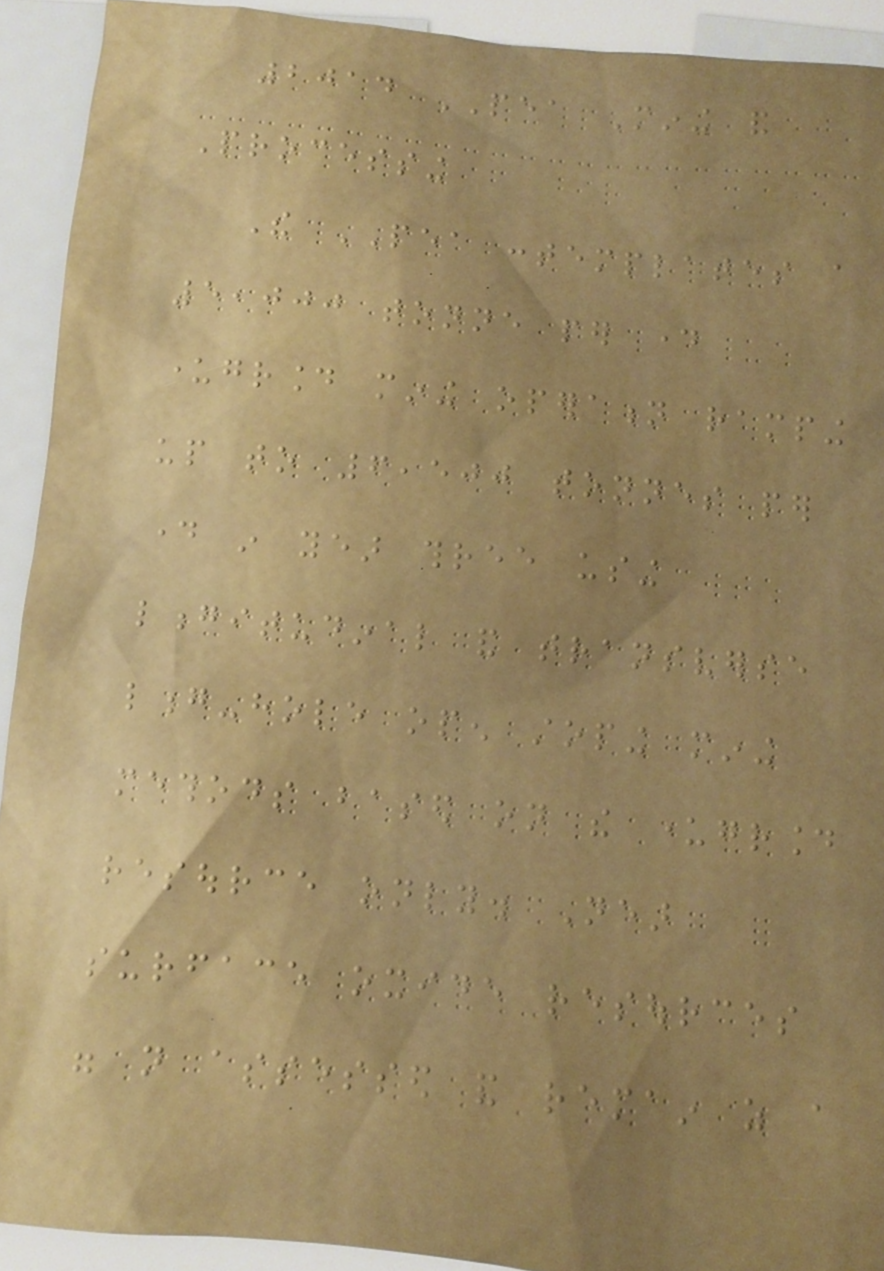2014 PEA Mining and
Processing
The PEA contemplates a
5,000 tonne per day
underground mining operation ramping
up to 6,500 tonnes per
day in year three using
longitudinal and transverse
long-hole open stoping mining
methods based on the underground
resource only. Near
surface oxide resources
were not assessed and remain as a
